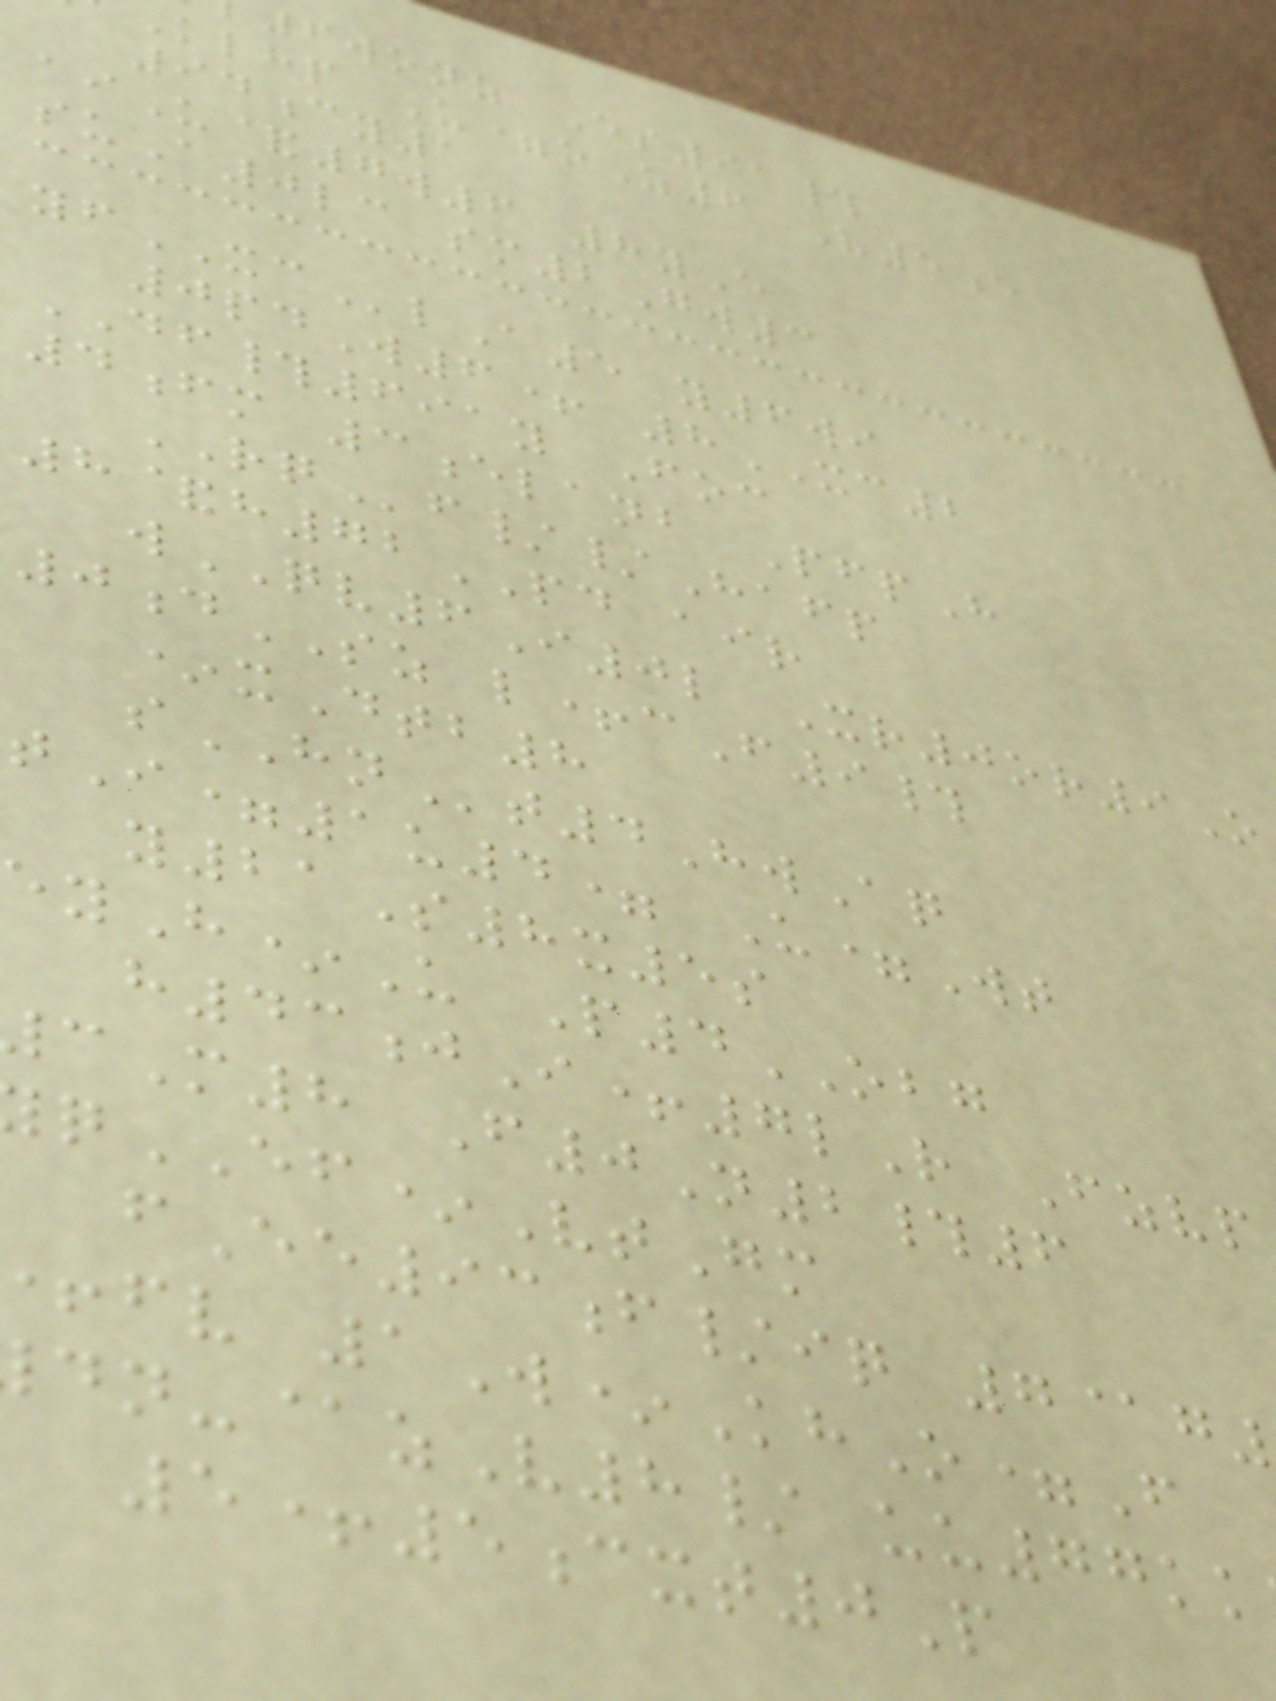6wonz Es91#
klhp U=oZ6 V5e
94cy1
aiU&7w6 8yE
suA0lc sm2Gw3
yfXClA5 y6wi
0pdW6+ 8XC2
DF#691y Foc
4fm 3elanb PfpH
RQf//Hafp
8&h72PD air
wQV6I0l Xr0or9O
0dSZ l+cF9#
*xDtb8
sHNt4HwAq
tI=1u4= U=Wt
y21S8x5s
eyH*U P4OBG
h43jI+7lR Fzvp
M8 F0N2#6
qEF*VtGm
fEe93f/iq 7@g
fv 1W*KhO=F
n-@zV8/ uu77kk
5+5cxt0P
